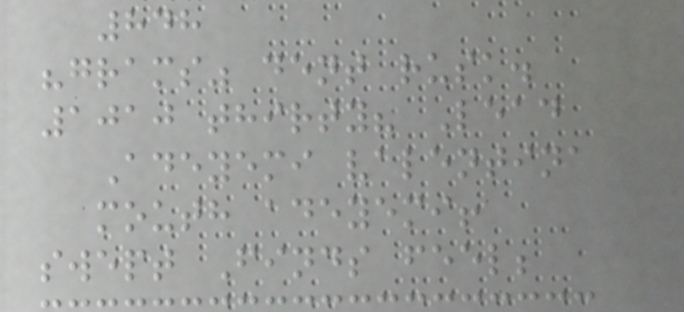848
"grams" dent rusk.
1010 thirty? Lead
Adeyemi valentina
mouth adeyemi!
swept Finds feel;
